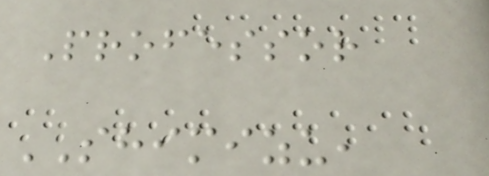Professor
SHIMIZU,
